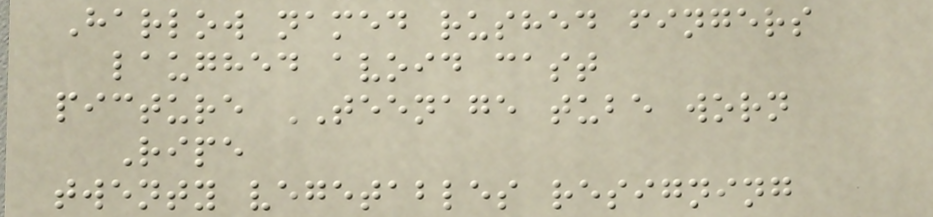Harlow named rushed fingers
laughed avoid cast
picture TEENAGE tube worn
Ripe
twenty vegetables resigning
